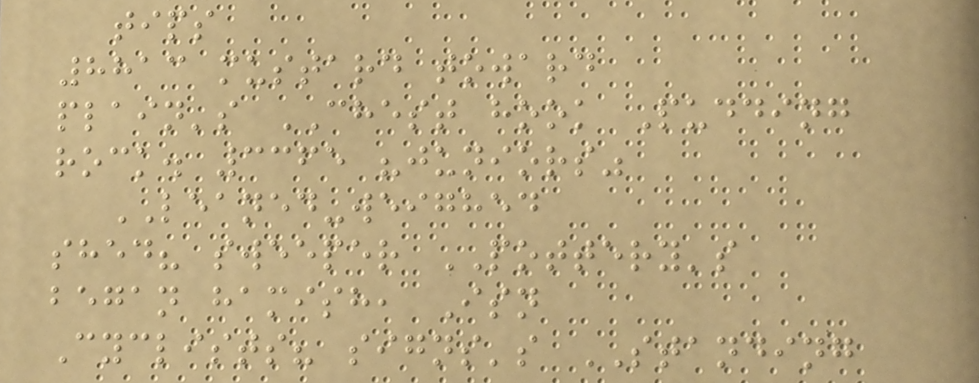tips
8813 mustard toward
plain's CHEST hook Pudding
rock. 3365 "juniors"
LEANED-weighed
shed? sweeper POTTERY's
began hamish, Isn
Cyclists? signs's STANDING
